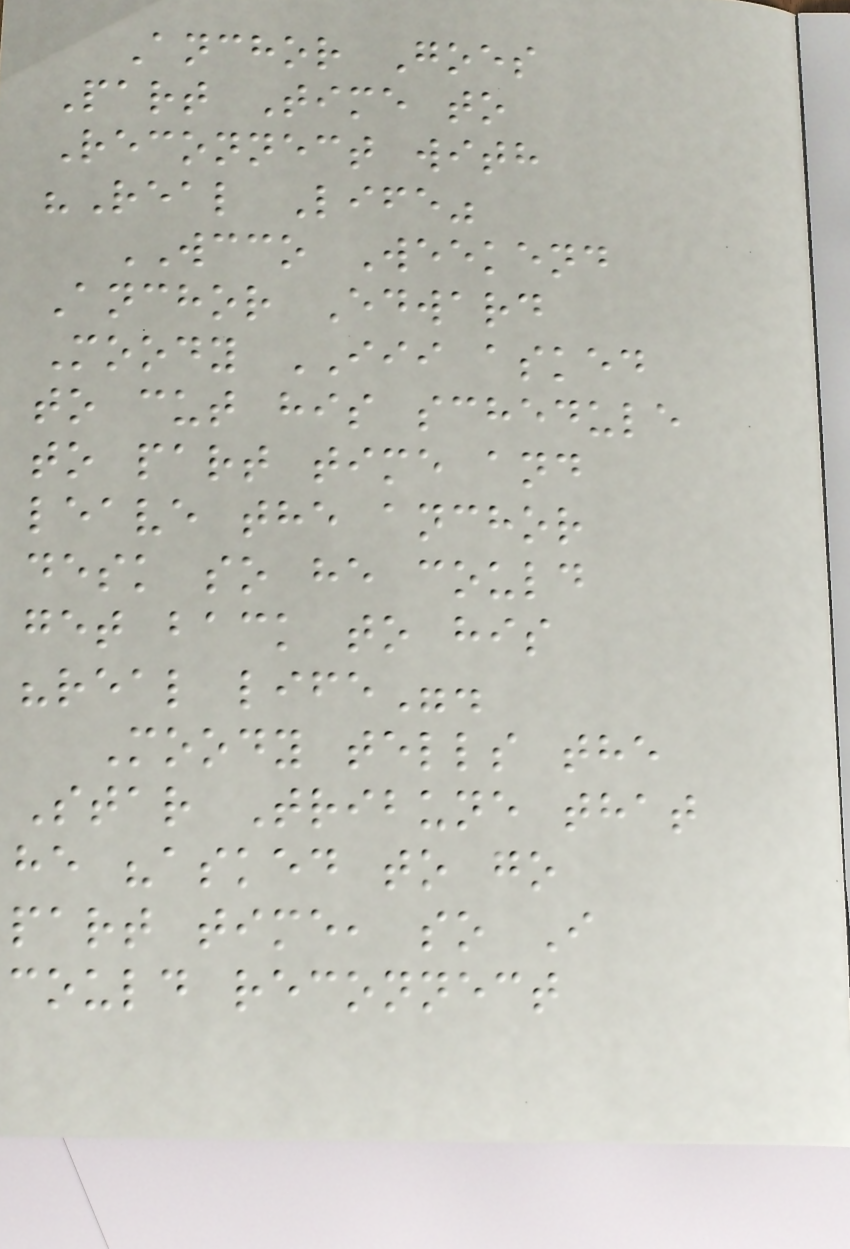Anchor Goes
Part Time to
Reconnect with
"Real Life"
WCCO Weekend
Anchor Edward
Moody III asked
to cut his schedule
to part time and
leave the anchor
desk so he could
get back to his
"real life".
Moody tells the
Star Tribune that
he "asked to go
part time, so I
could reconnect
